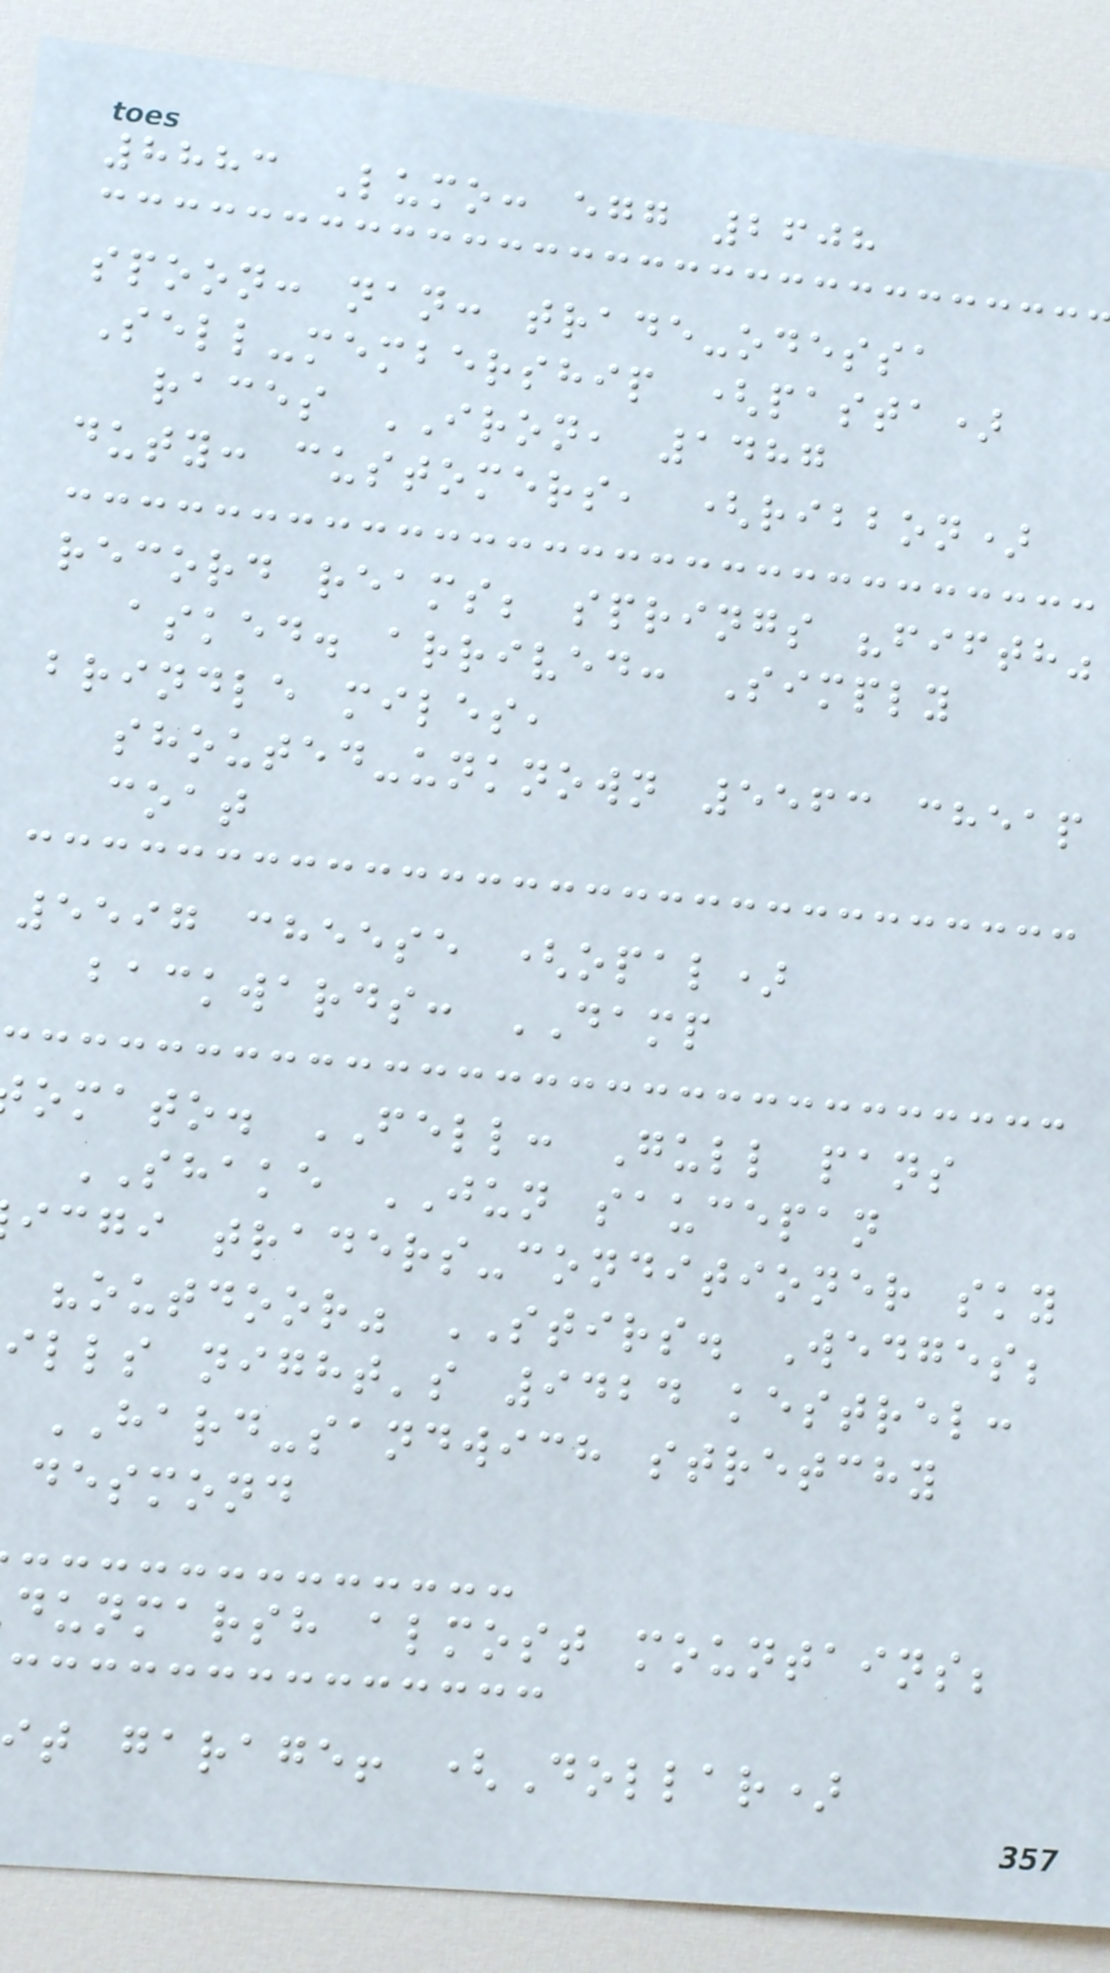8883 Lumo: egg 2608
spoon: nan: trade-odessa
Sell-membership (pasta)
races IRON, 1487
duty: customers, (ribbon)
record reams; springs "fifth"
asked. arrived: Simply
brindle miles,
shouted-unknown 5563 cheap
coat
5597 cheese (opal)
backwards: DAMP
omato. FELL: Gull pans
SHAKE JUN saucepan
icgi traders-conditioner sky
"outdoor" STIRS. Wedges;
ills night's 9424 kestrel:
HARD-sandwich stretchy
desmond
dunmarsh almost mountains;
t garage! (Dollar)
